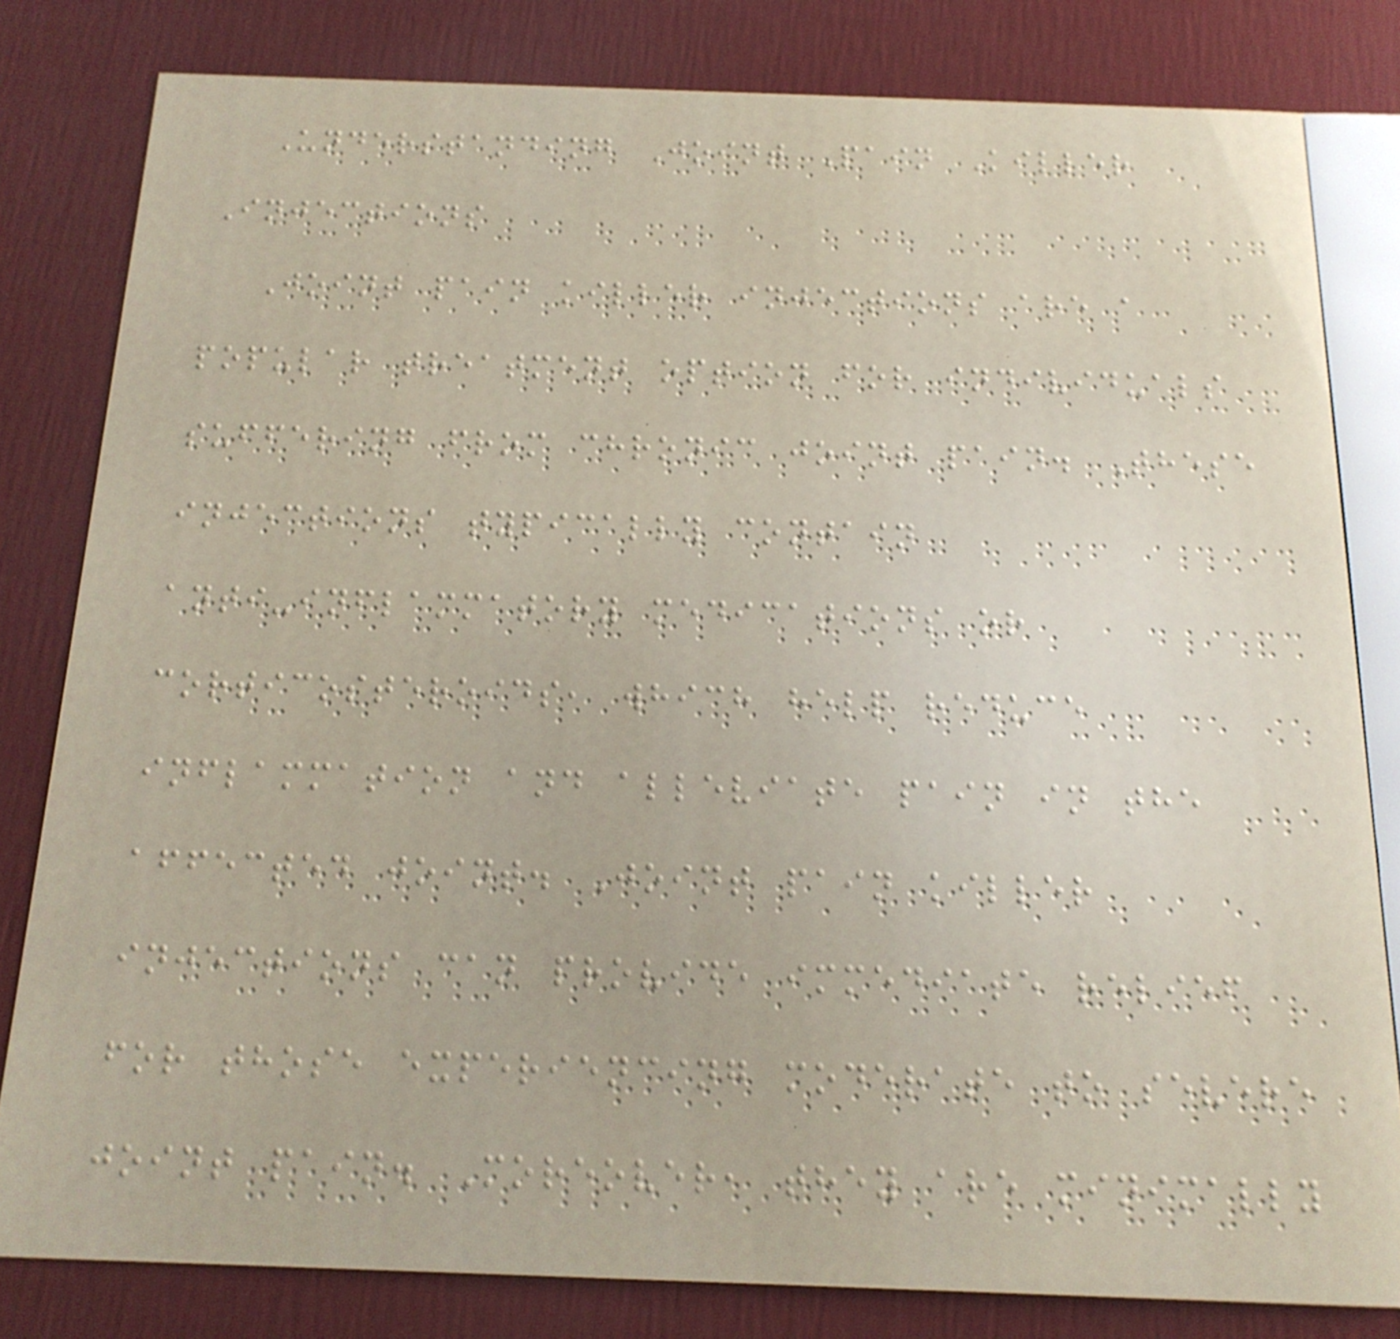Understanding Joint Pain Killer
Injections
Joint pain killer injections are a
popular treatment option for individuals
suffering from chronic joint pain. These
injections typically contain
anti-inflammatory medications or
corticosteroids, which help reduce
inflammation and alleviate pain in the
affected joint. Joint pain killer
injections can provide immediate relief
for those experiencing moderate to severe
joint pain. Moreover, they are minimally
